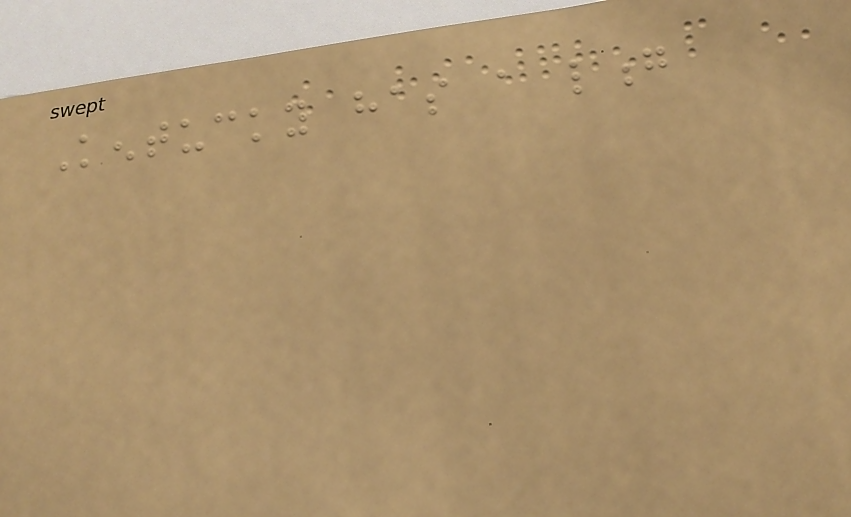Kentucky has a long
